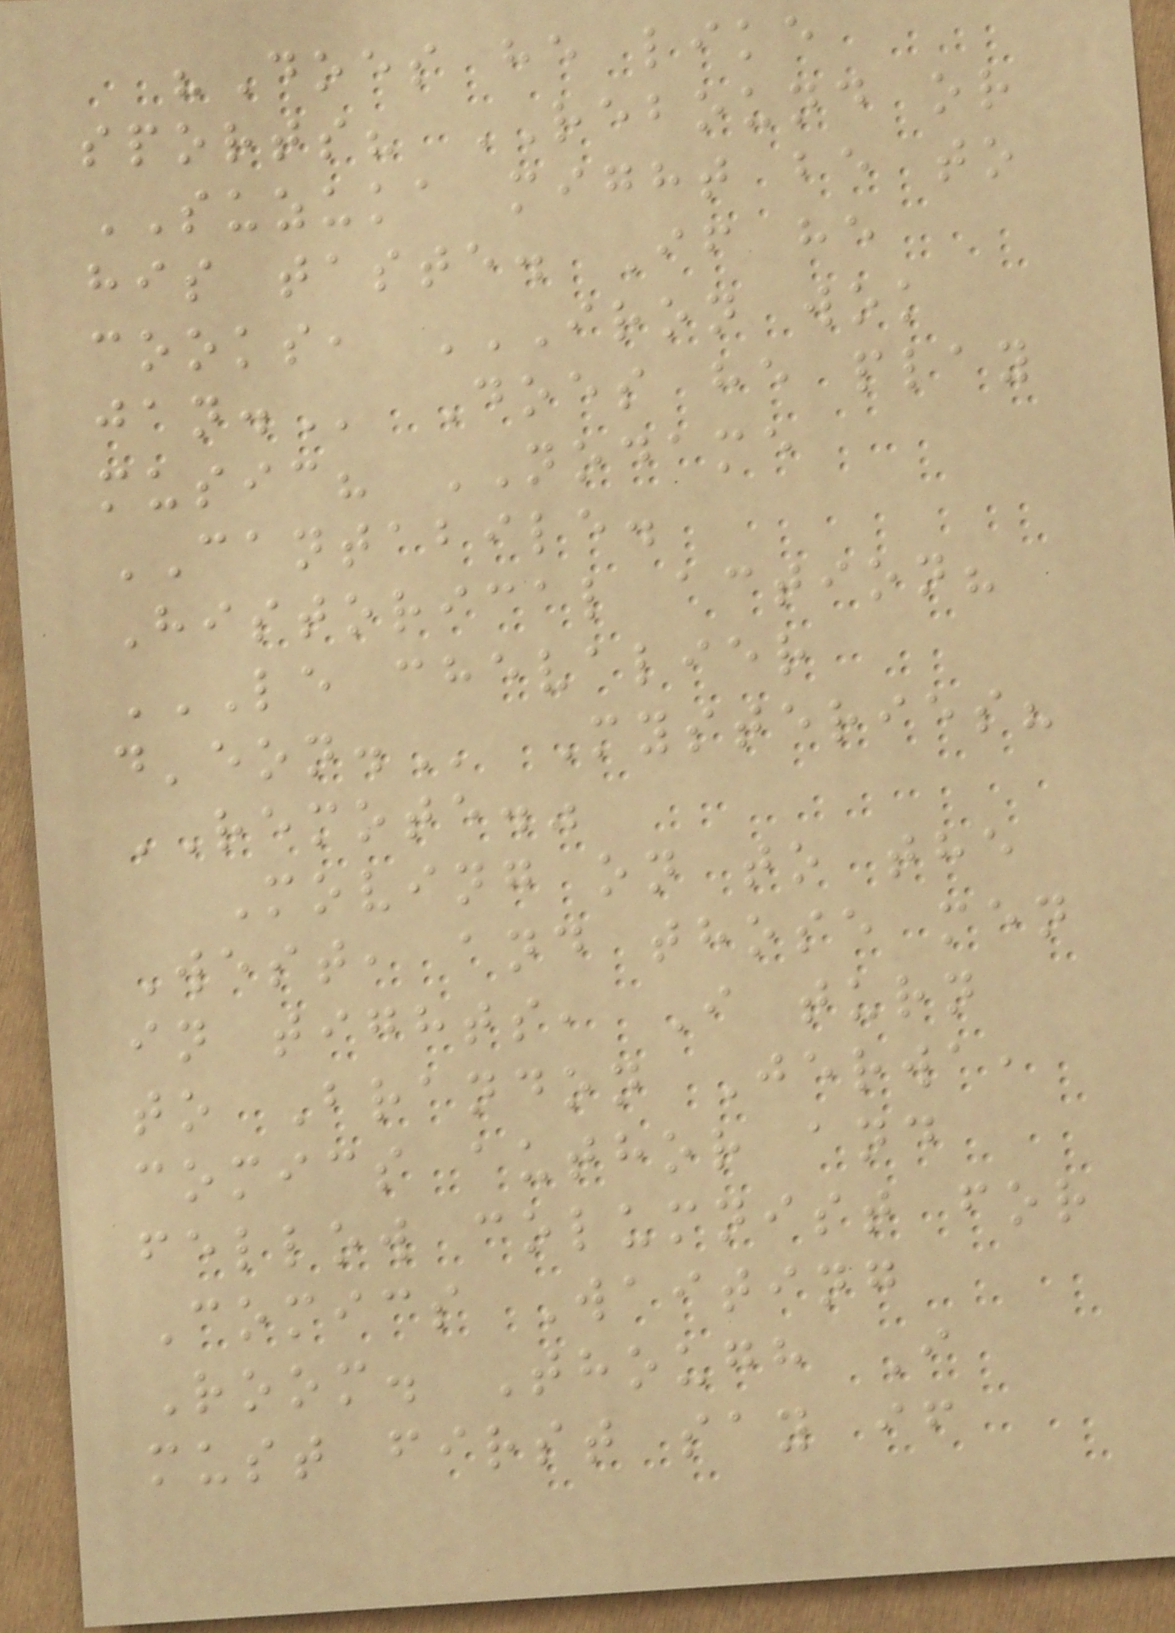"Does he like
sports? REBOUND or
SUZUKA might be to
his taste. If he
cooks, IRON WOK
JAN. Does he play
music? NODAME
CANTABILE.
Historical action?
LE CHEVALIER
D'EON. Mysteries?
REMOTE."
Moving on to the
West, and those men
in tights, I turn
to Brandon Jerwa,
comics author and
fellow columnist for
Comics Waiting
Room. Though I
must first say if
